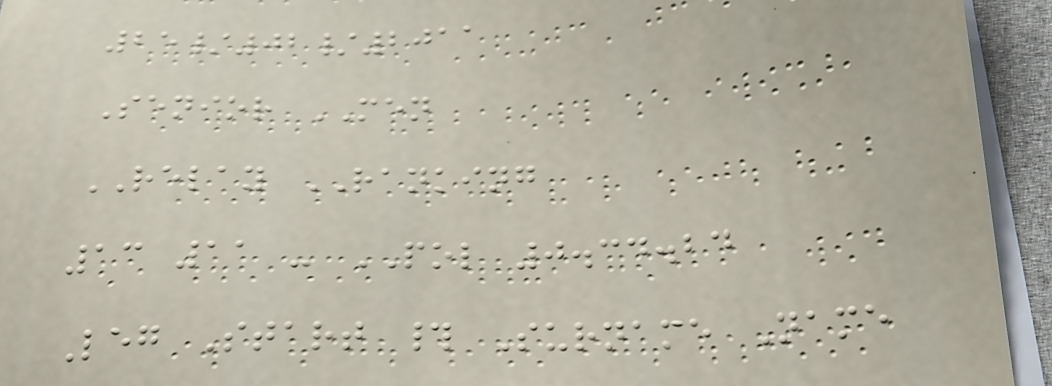25/02/2011
Senior MEN
RELAY RANKING
13 11 - POL 0.34.24
Leg Start # Surname Name
